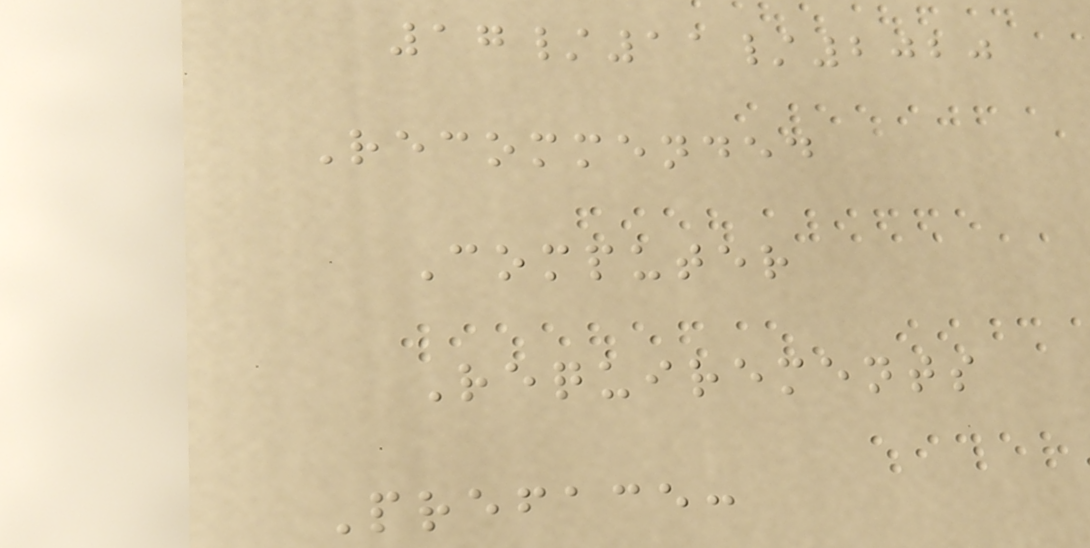17/11/2020
Recommended
Computer
Requirements
Preface:
